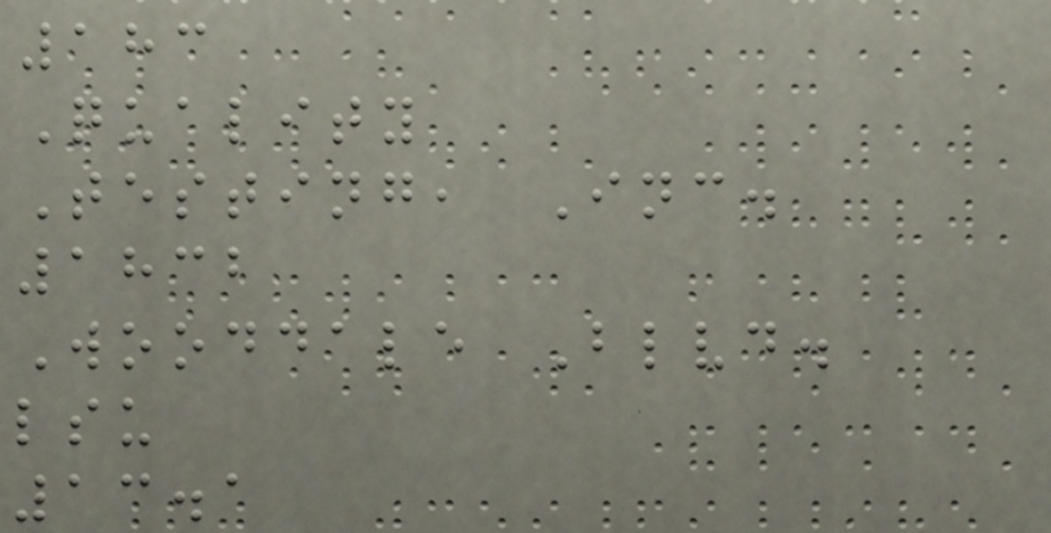183
Quality
Testing, Inc.
1832
Wooddale Blvd.
lsu
13.1
